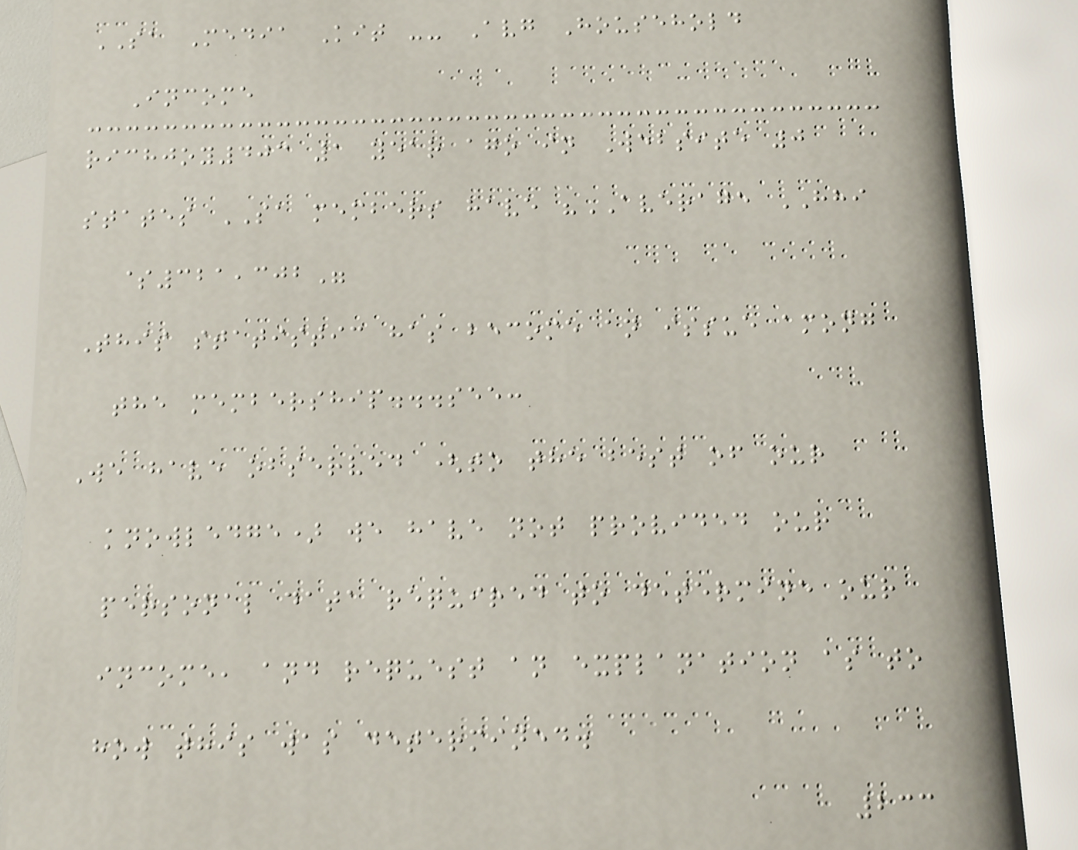SA Media Kit -- Avg Household
Income
richjoy403 1 year ago in Website 0
states SA members have "AVERAGE HHI
$321,302"
This statistic has become an issue among
the membership...see:
We have observed (to the best of our
knowledge) we have not provided our
personal data required to determine our
income, and request an explanation as to
how this was determined.
233
